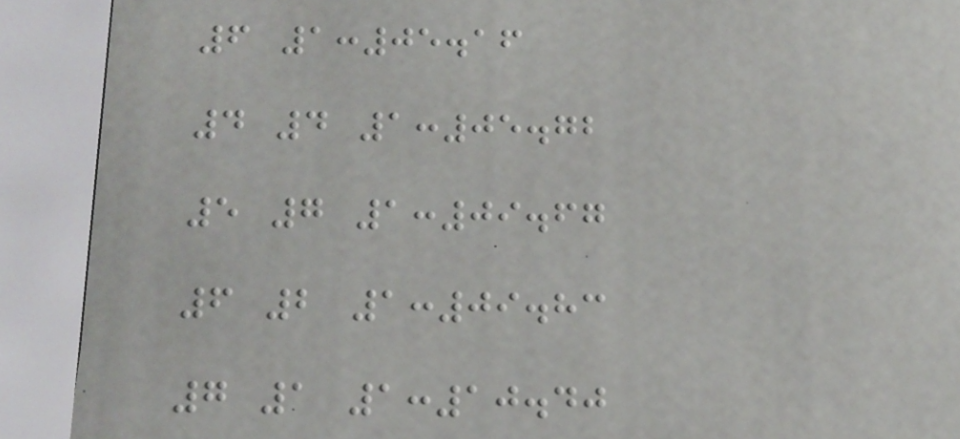6 1:05.16
4 4 1:05.72
5 7 1:09.67
6 2 1:09.83
7 1 1:10.40
